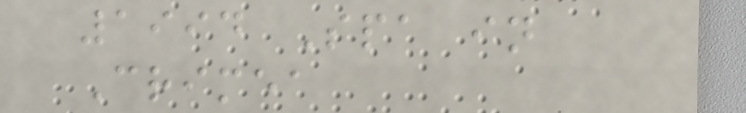1994 Spa in
Crimea
